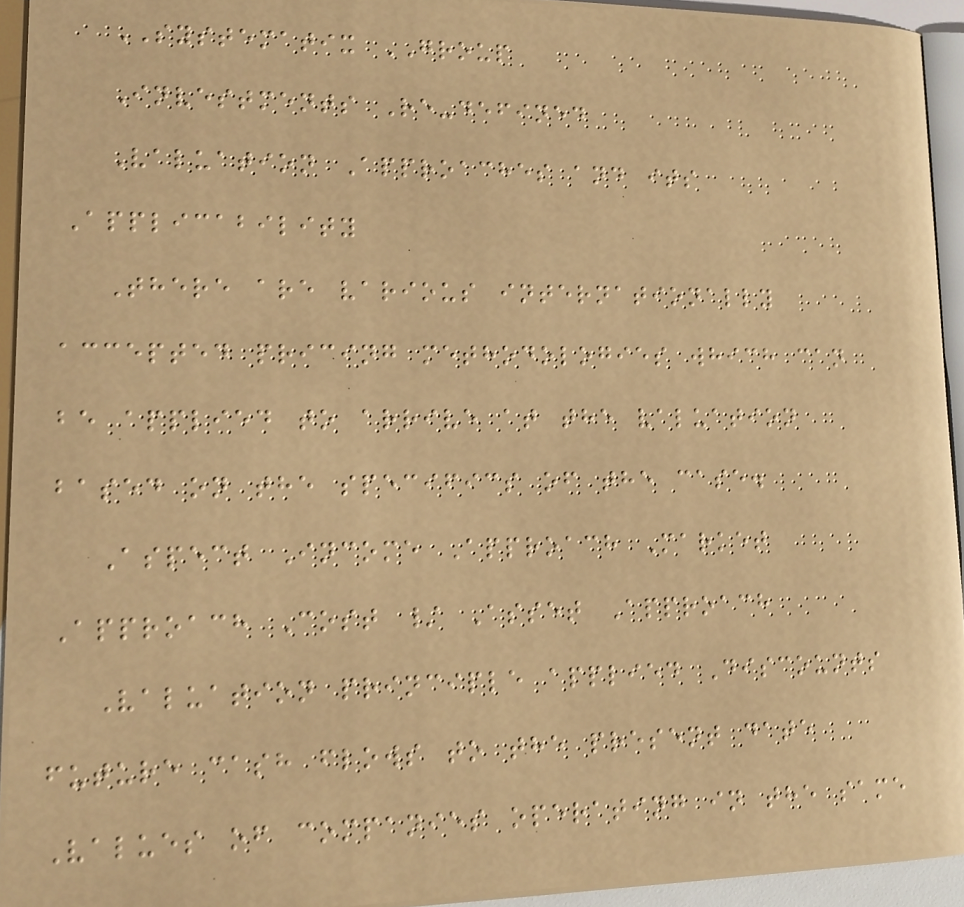SYSTEMATIX GROUP
Investments Re-defined
Valuation Approaches and its
Applicability
There are various internationally
accepted pricing methodologies which can
be applied to arrive at the valuation
based on the specifics of the case.
Aspect Income Approach Market
Approach Cost / Asset Approach
Valuation principle applied Discounts
future cash flows to the present date
Values of companies operating in the same
